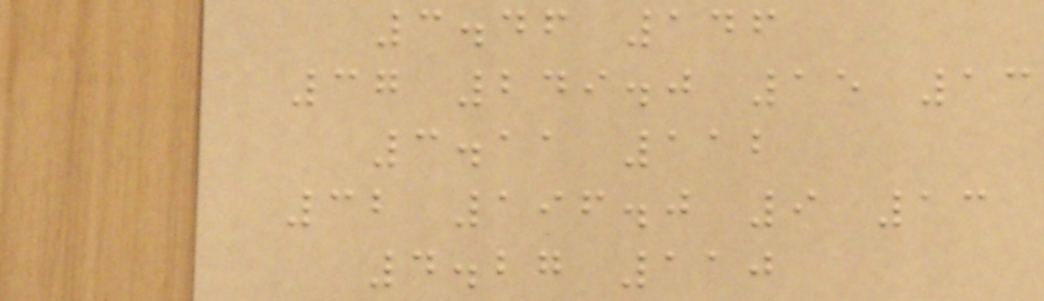3.46 146
37 249.0 15 13
3.11 112
32 196.0 9 13
4.27 110
